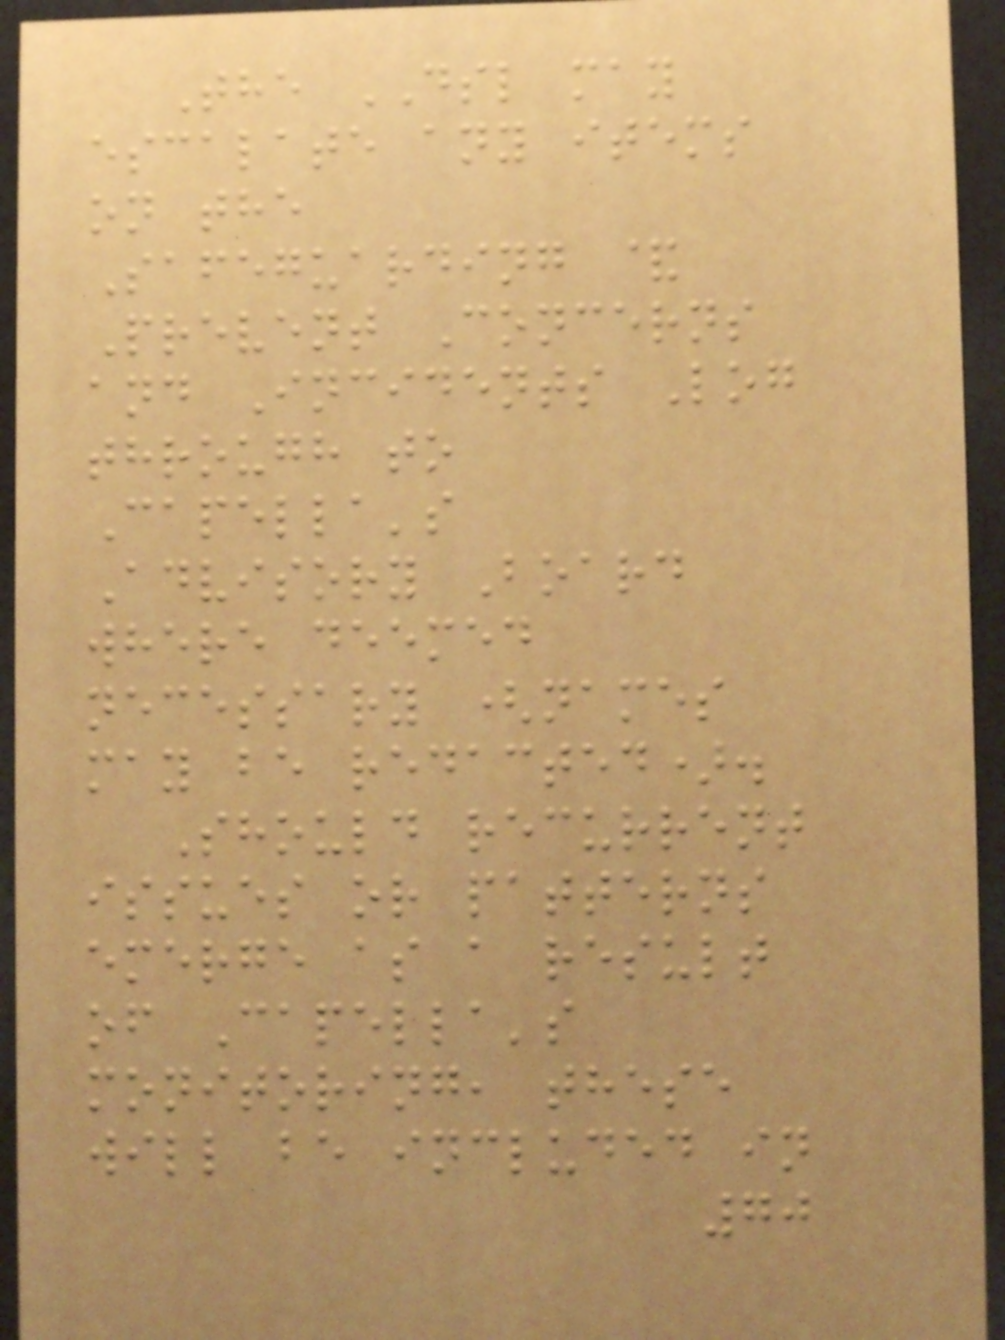The DSL may
escalate any items
on the
Safeguarding &
Prevent Concerns
and Incidents Log
through to
Capella's
Advisory Board
where deemed
necessary (names
may be redacted).
Should recurrent
issues or patterns
emerge as a result
of Capella's
monitoring, these
will be included in
70
